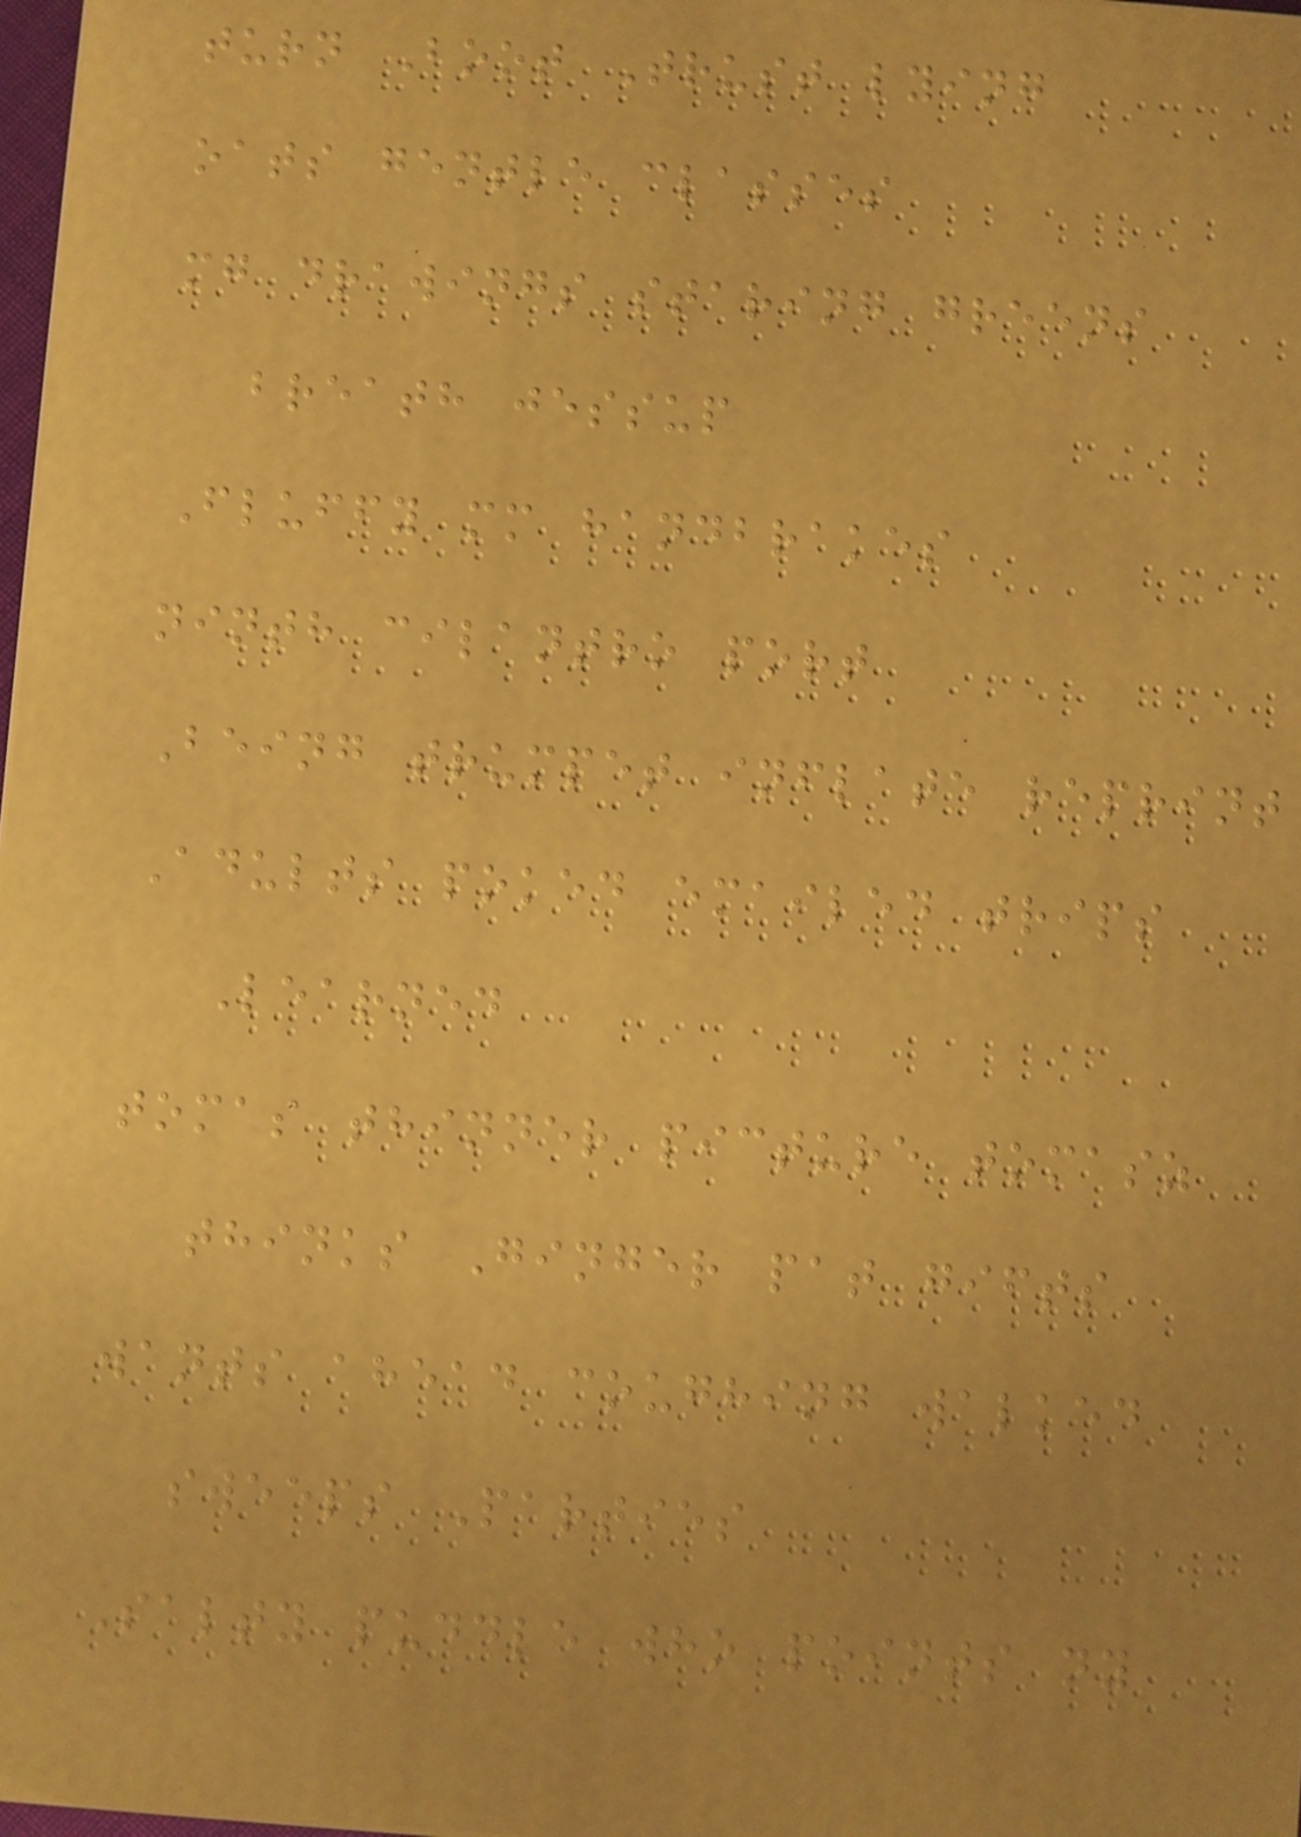turn Boot Trust lying
oats gentle classes
mg drawings staring greens
breath jessup
Fluffy mm handbrakes
ninth cilantro port
Being trumpet inflate reprint
Adults poked emailed trips
Learned
tomas thinner picture tomasz
thinks Ginger pat gifts
wants ahead coughing walked
sweeps Parties
Salty puddle who points ny
